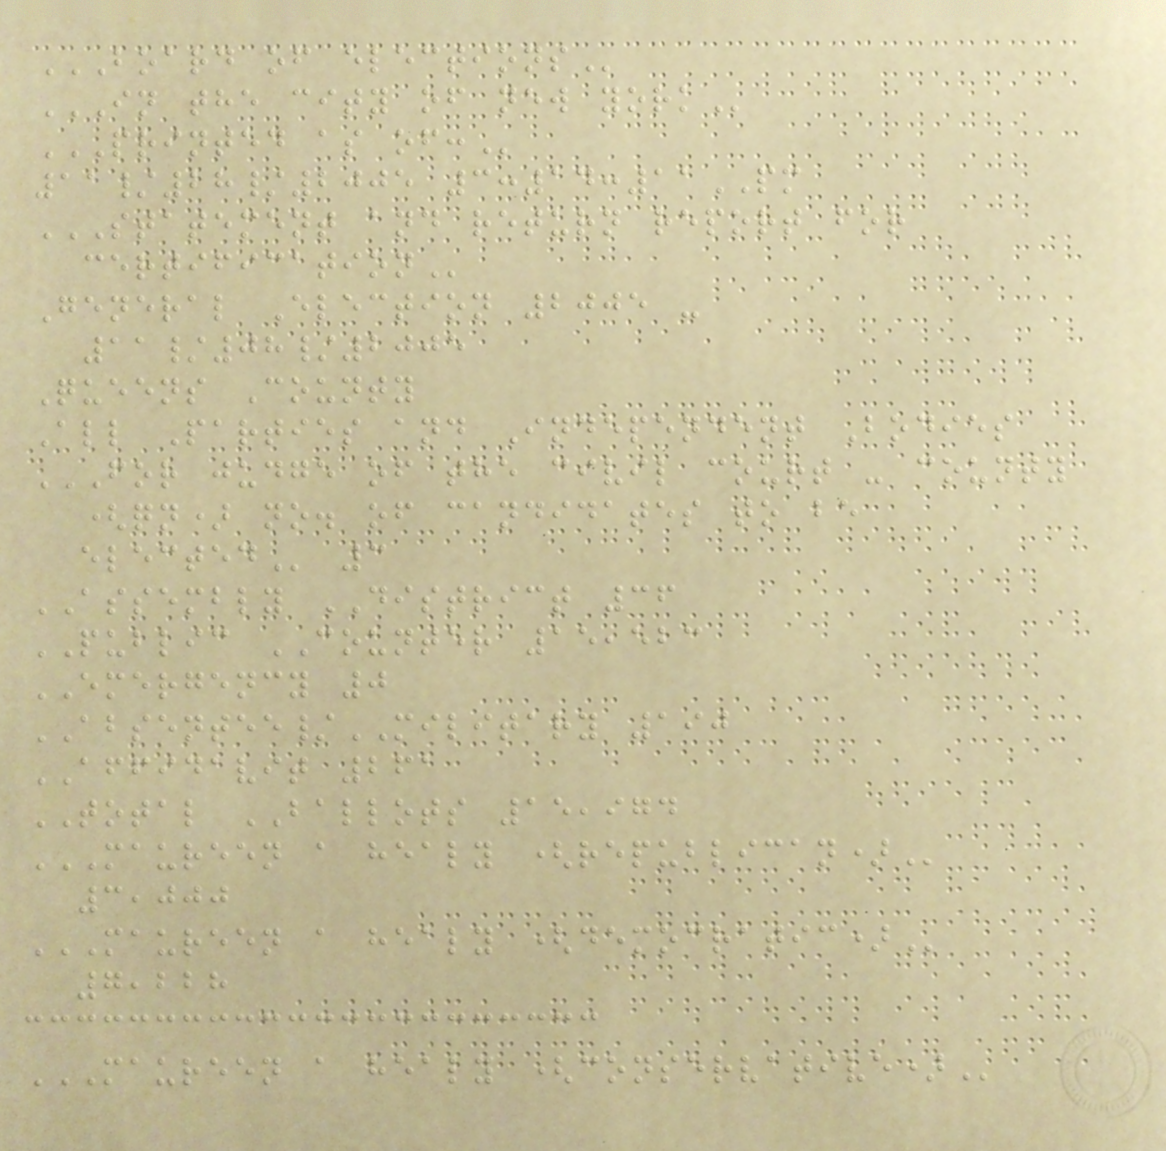BOARD OF ELECTIONS
IN THE CITY OF NEW YORK
PRINTED AS OF:
11/28/2005 3:14:11PM
STATEMENT AND RETURN REPORT FOR
CERTIFICATION
General Election 2005 -
11/08/2005
Queens County
All Parties and Independent Bodies
FOR JUDGE OF THE CIVIL COURT - COUNTY
(QN) NO. OF CANDIDATES TO BE
ELECTED 3
ASSEMBLY DISTRICT 36
PUBLIC COUNTER 15,523
EMERGENCY 0
ABSENTEE/MILITARY 190
AFFIDAVIT 261
TOTAL BALLOTS 15,974
MAUREEN A HEALY (REPUBLICAN)
3,000
MAUREEN A HEALY (DEMOCRATIC)
7,228
MAUREEN A HEALY (CONSERVATIVE)
